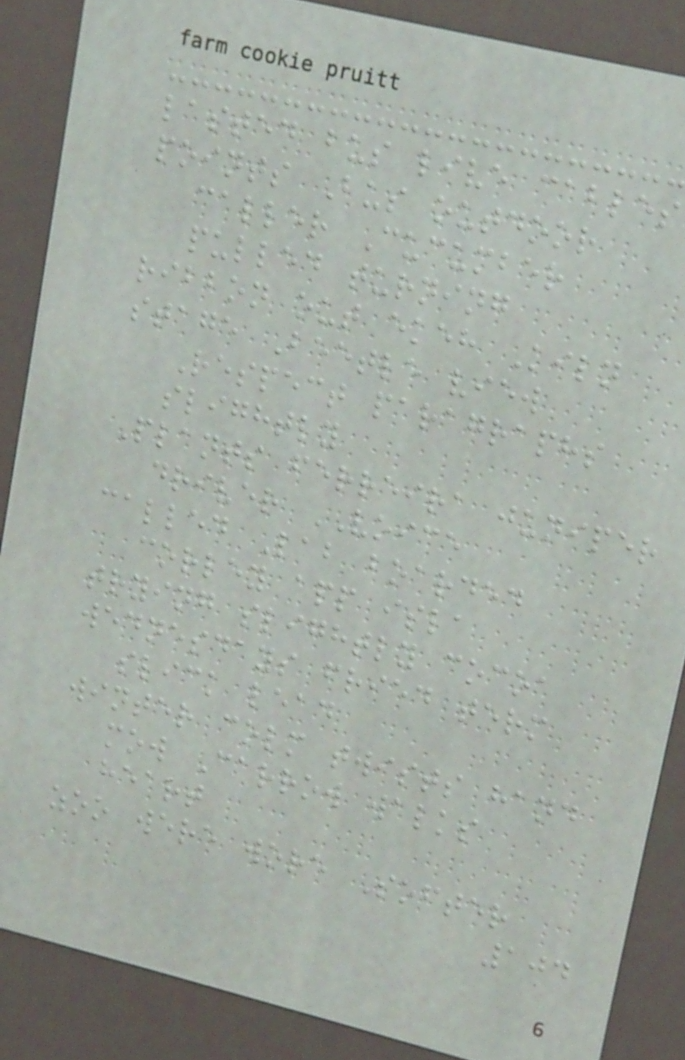lasted bus live cables
points Bus outdoor
caller Cucumber
pulled turning
ribbon out ekeh Kiln
stage Beetle view
Respect paragraphs
slightly
Plants ferreira juniper
driver VOICE
called Lab boarded
corley app isla
trying slightly cocoa
wednesdays fried term
slick lead
winter colm twists hand
mow Carrow walks
heart
zoo were wore Softer
104
